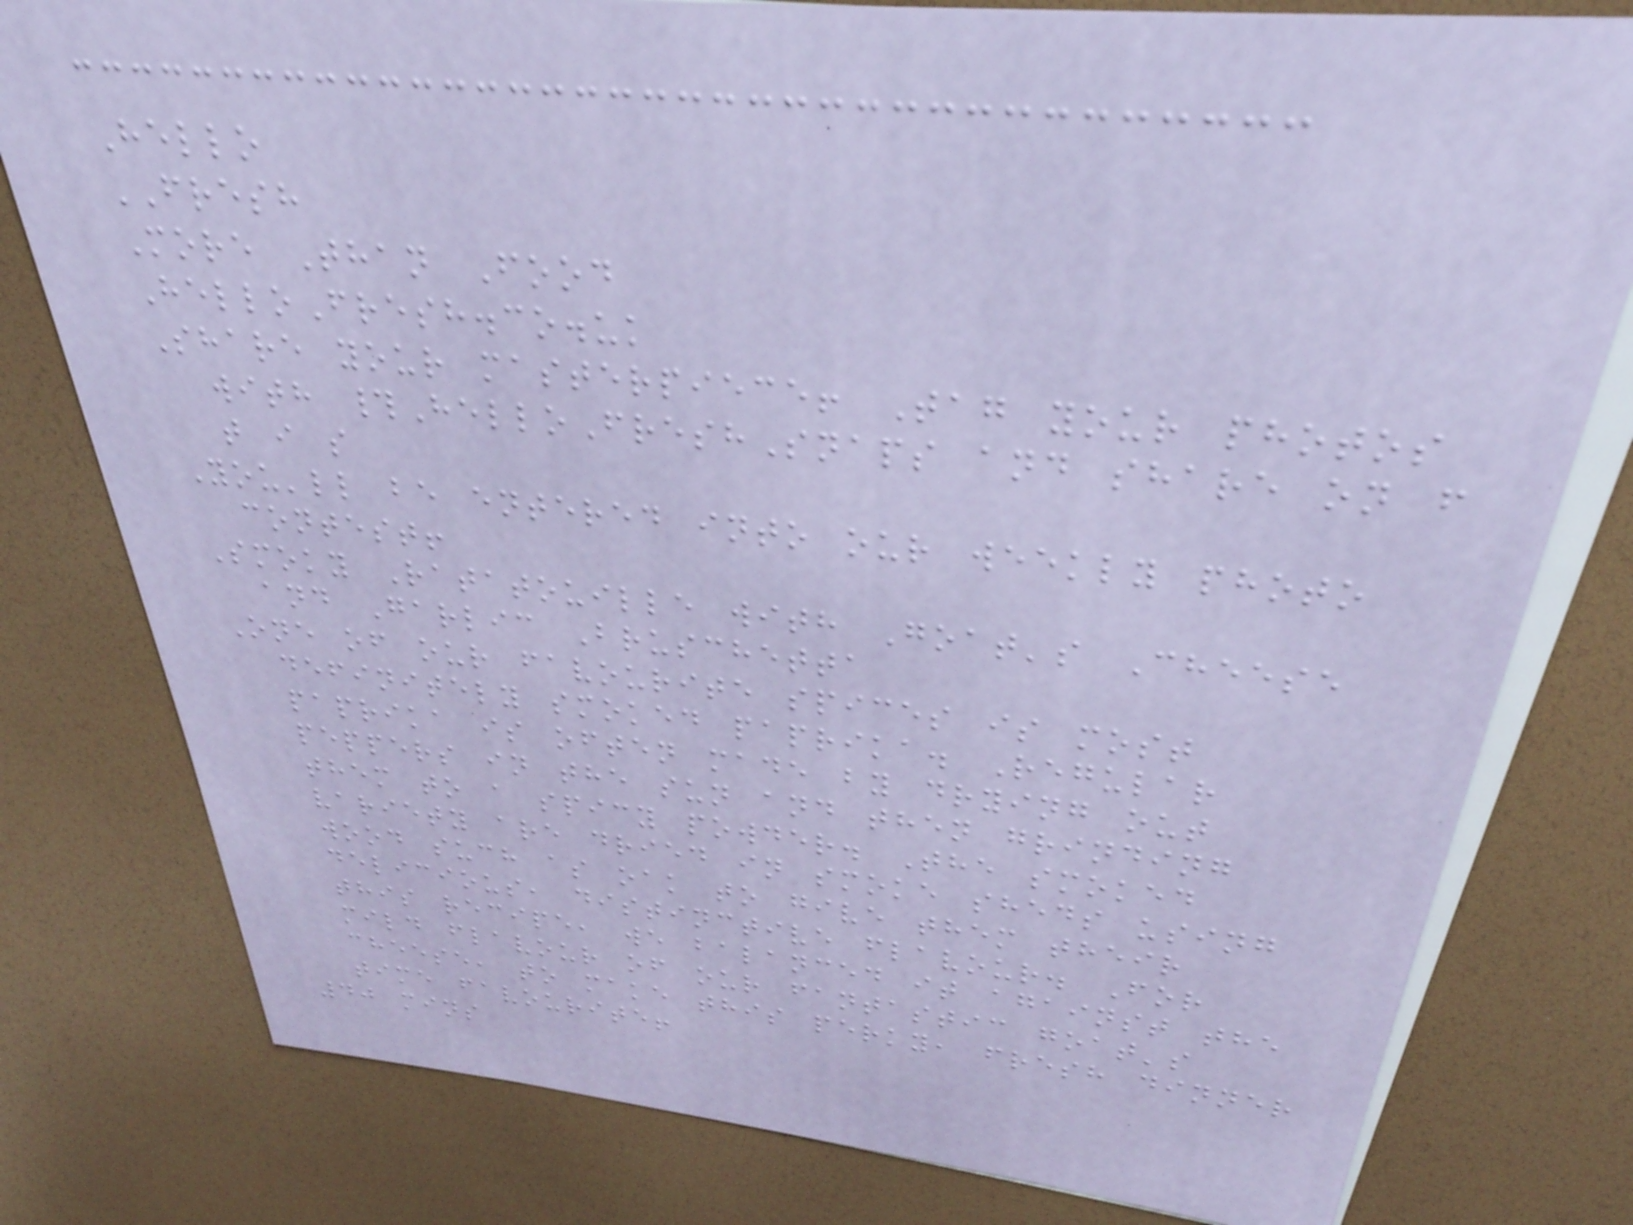Hello
FRESH
More Than Food
HelloFresh.co.uk
Share your masterpiece! Tag your photos
with #HelloFreshSnaps and share on f
t i s
You'll be entered into our weekly photo
contest!
Smoky Ratatouille with Goat's Cheese
and Garlic Bruschetta
One of our favourite spices is most
definitely smoked paprika. Regular
paprika is often made by drying out
peppers in the sun and then grinding
them to a spicy powder. The smoked
variety are dried in smoke sheds using
wood such as oak to give them their
delicious, distinctive flavour. For
this recipe, we balanced it against the
mild flavour of our fantastic goat's
cheese, to make this perky, fresh dinner
time favourite!
40 mins
